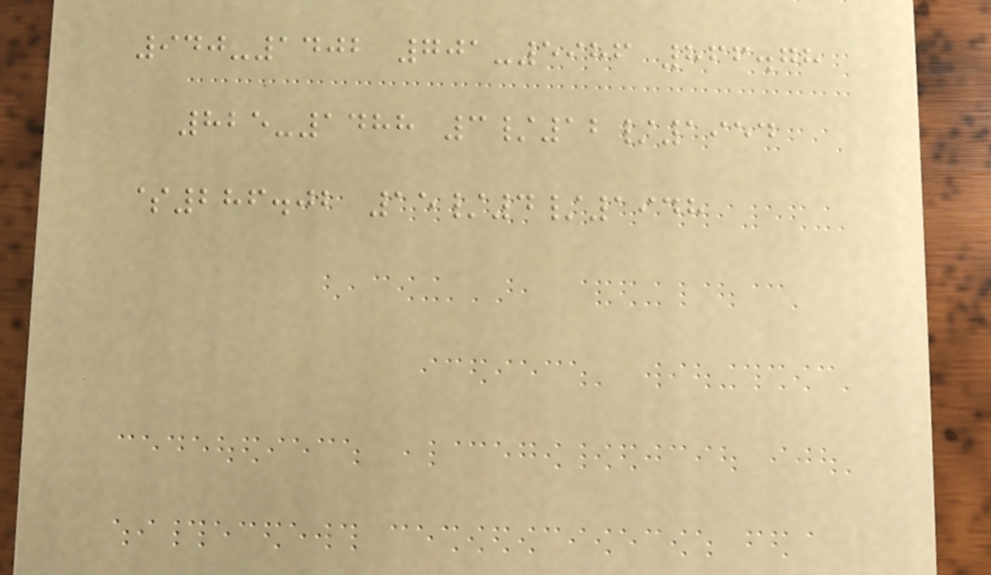940-1402 701-5986 866.78
825-1488 3/12/1954
$286.02 15/4/1948
